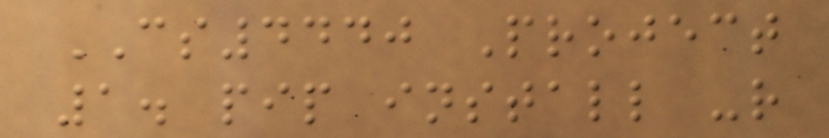CS4440 Project
1. pip install -r
